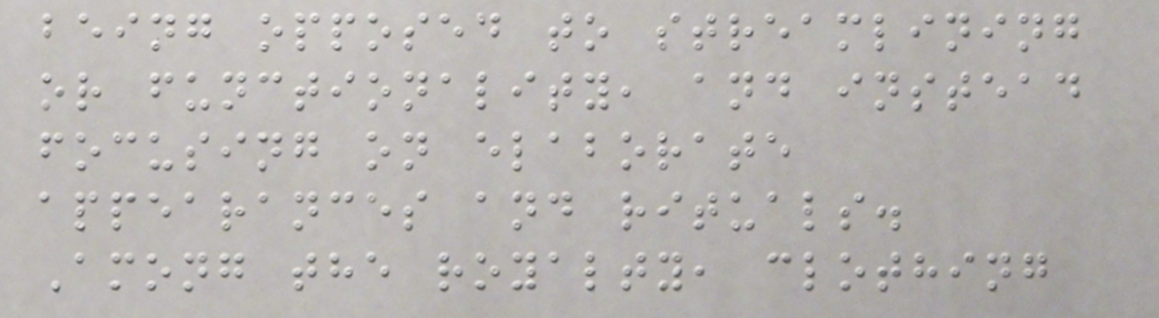being opposed to streamlining
or functionality, and instead
focusing on elaborate
appearances and rituals.
Among the royalty, clothing
